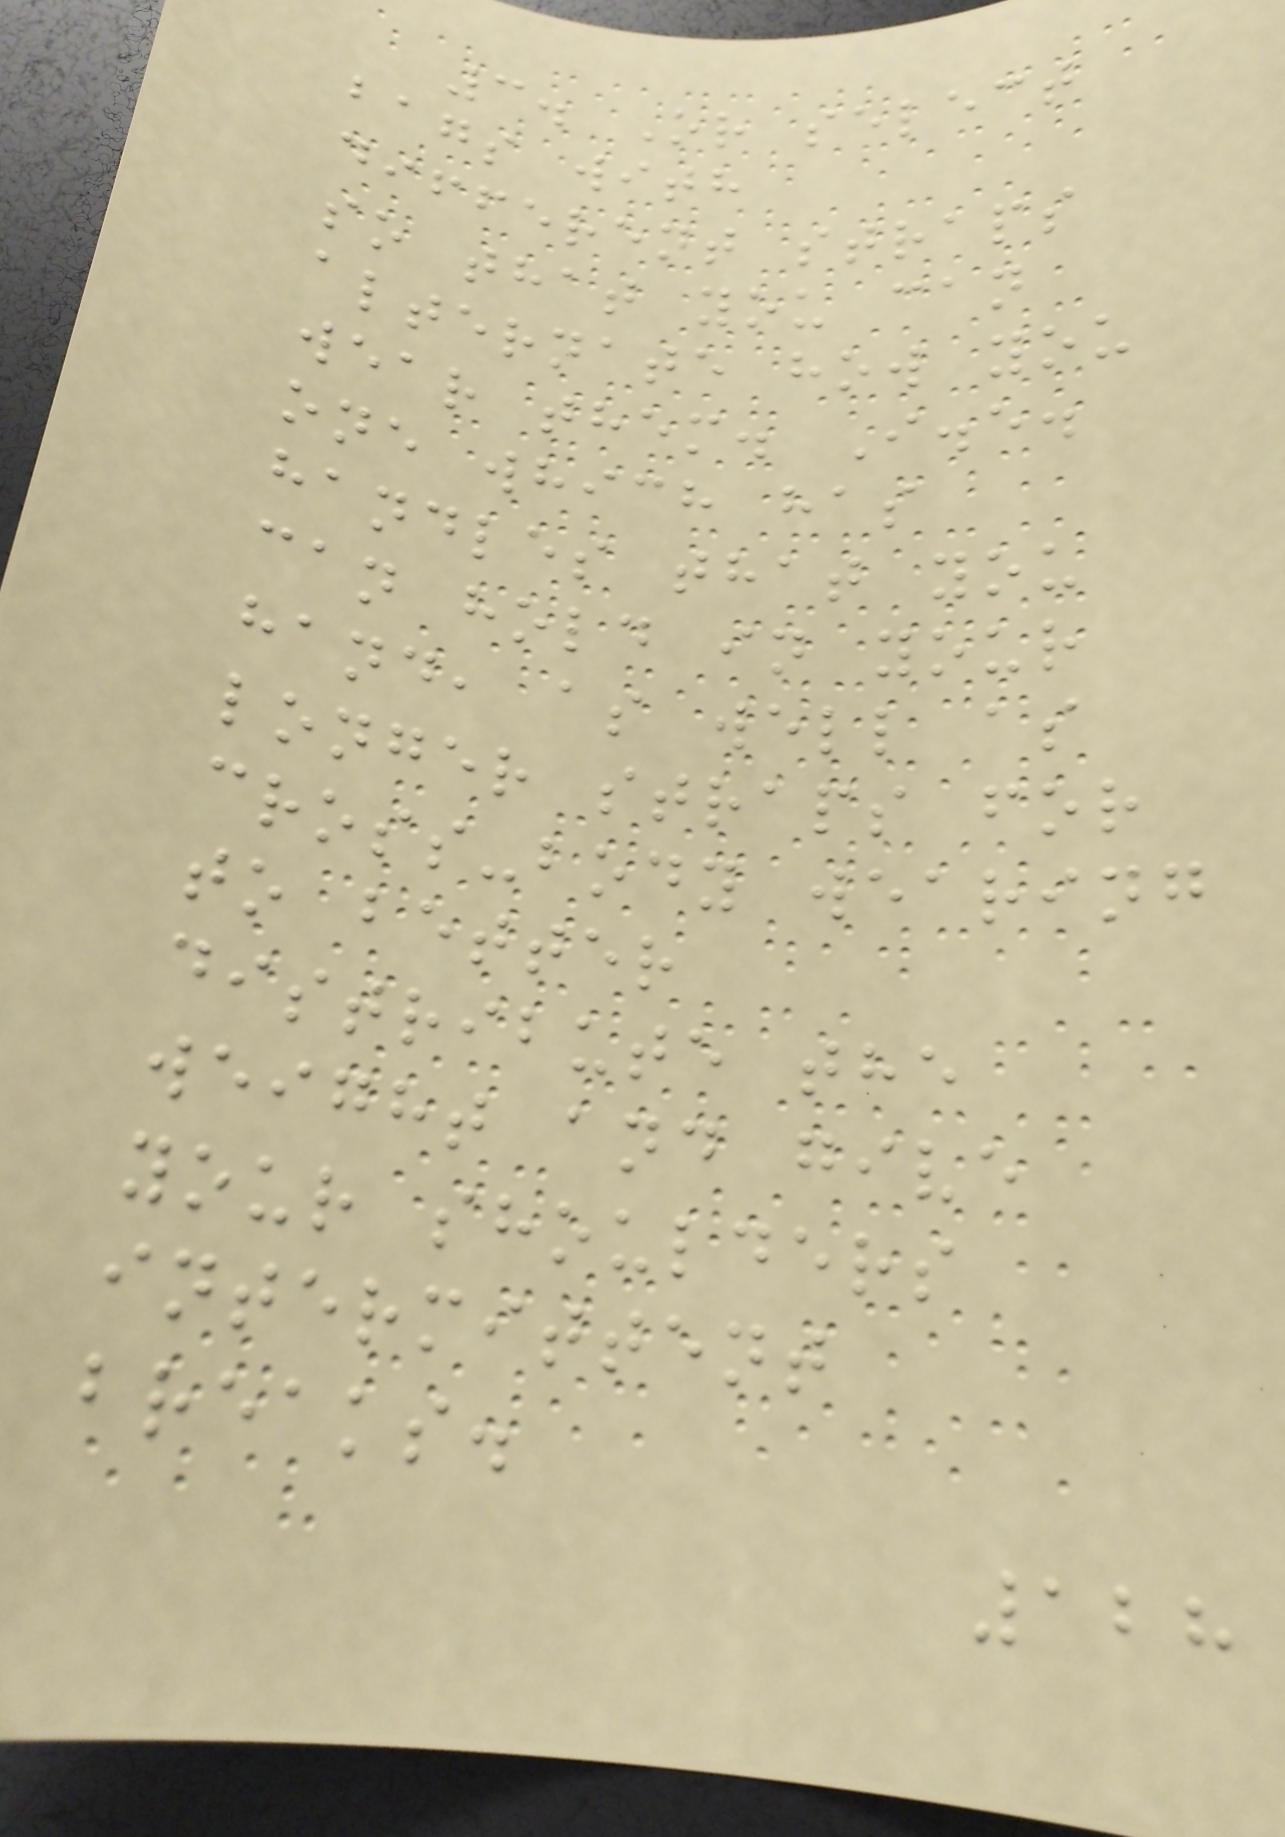3. Or select
bags with
different straps
so that you can
alternate how you
wear them. I.e.
one which has
handles that you
can hold in your
hand, as well as
longer straps for
cross-body wearing
to better
distribute the
weight and give
your shoulders
intermittent
breaks.
128
